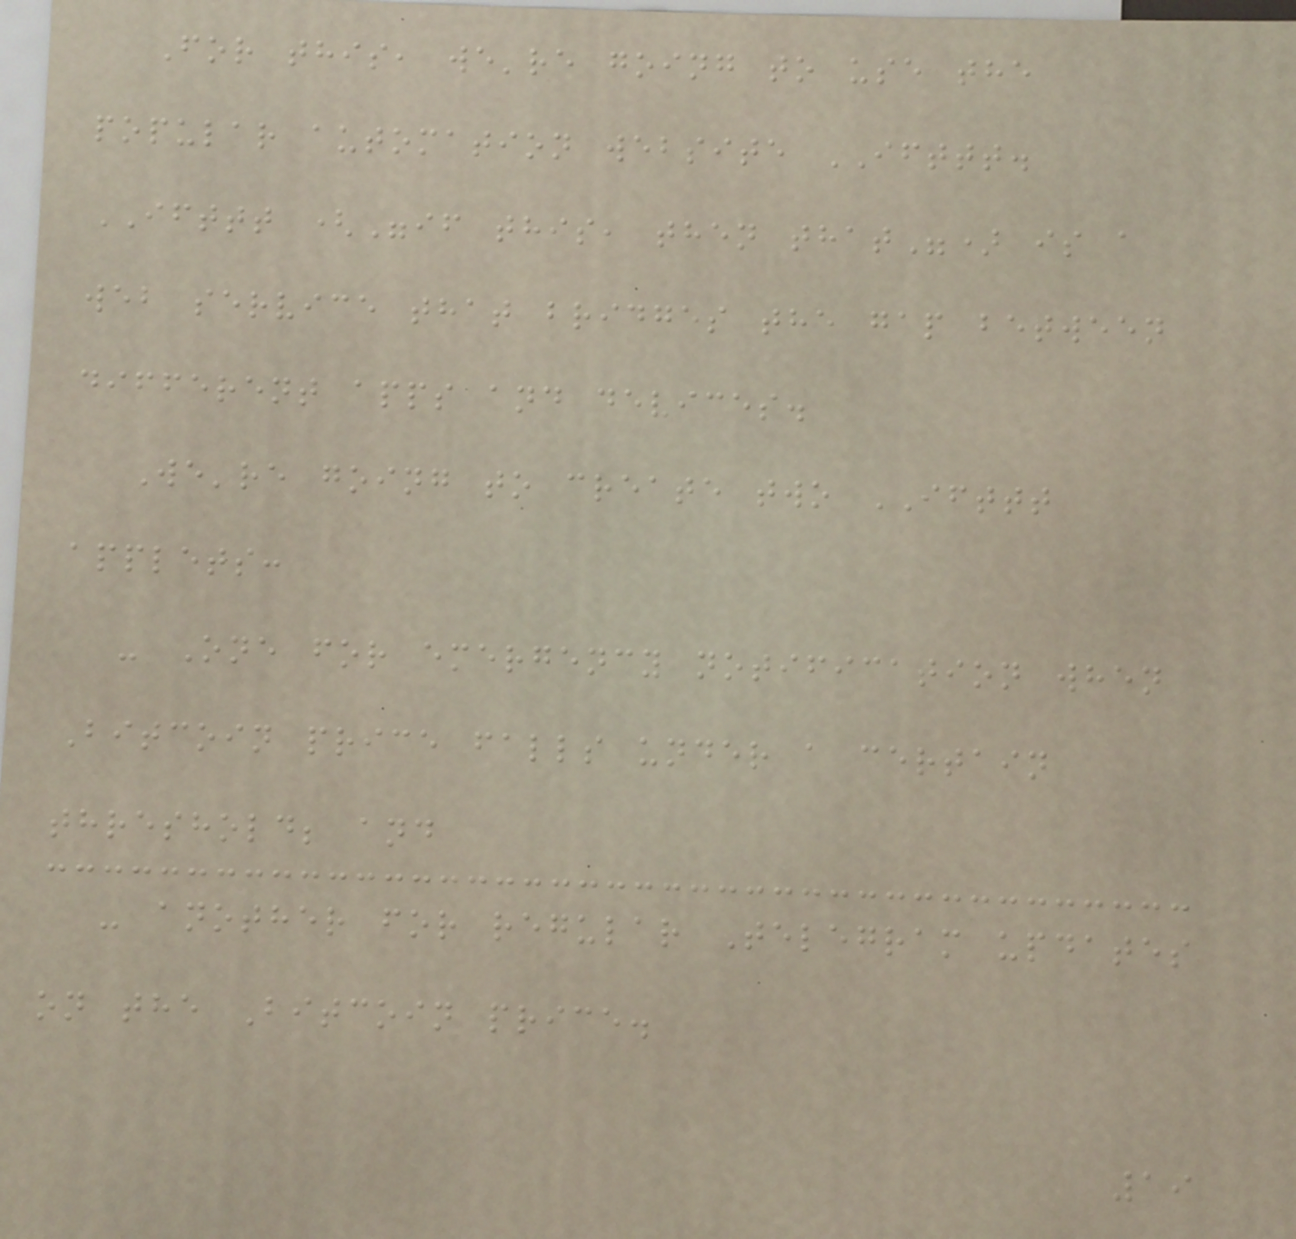For this, we're going to use the
popular automation website IFTTT.
IFTTT ("if this, then that") is a
web service that bridges the gap between
different apps and devices.
We're going to create two IFTTT
applets:
- One for emergency notification when
Bitcoin price falls under a certain
threshold; and
- another for regular Telegram updates
on the Bitcoin price.
19
